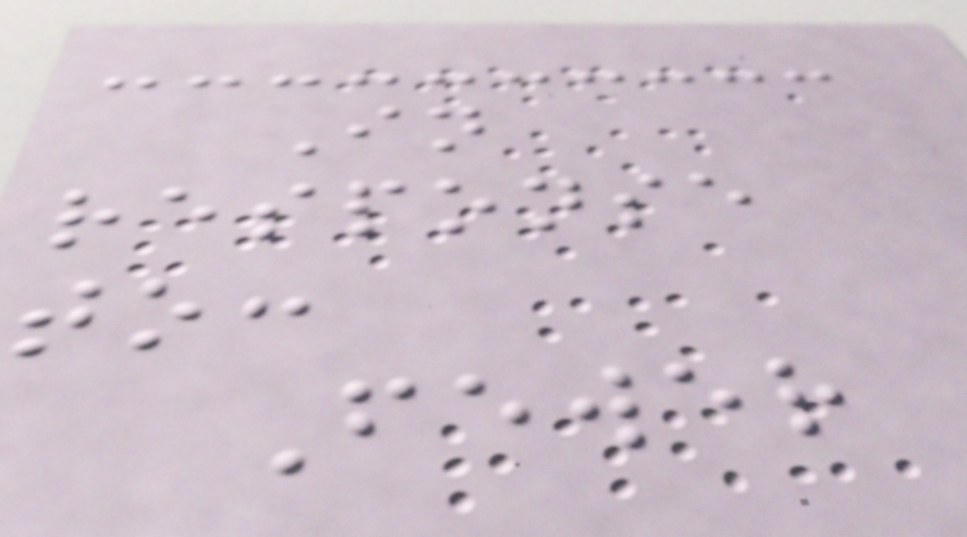In
response
to:
Fewer
